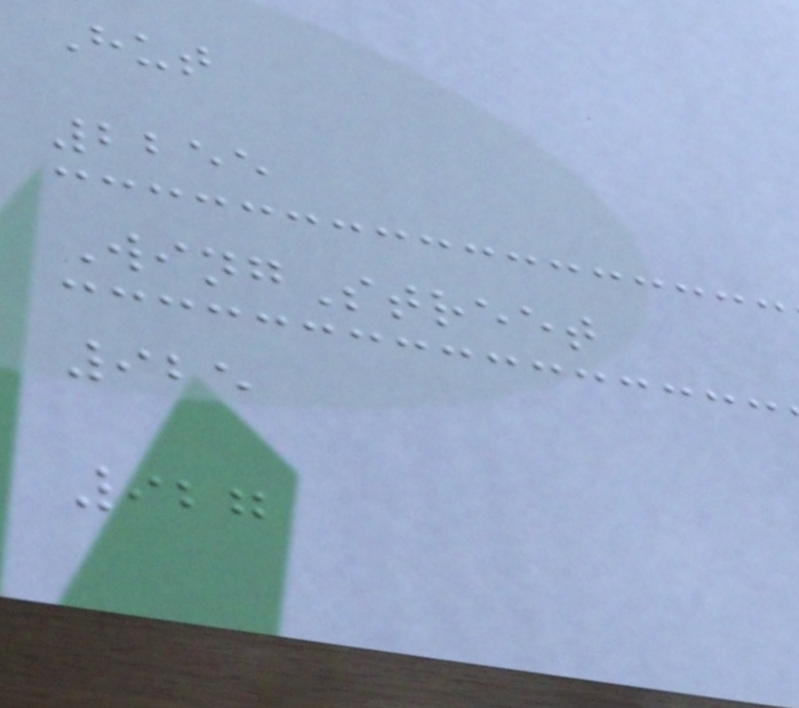Hut
2255
WingStreet
925
927
